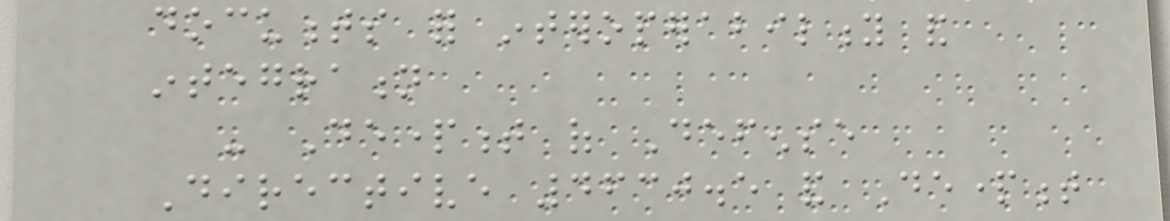documents for interoperability and
integration
- Department of Defense
Directive 4630.5 and Department
